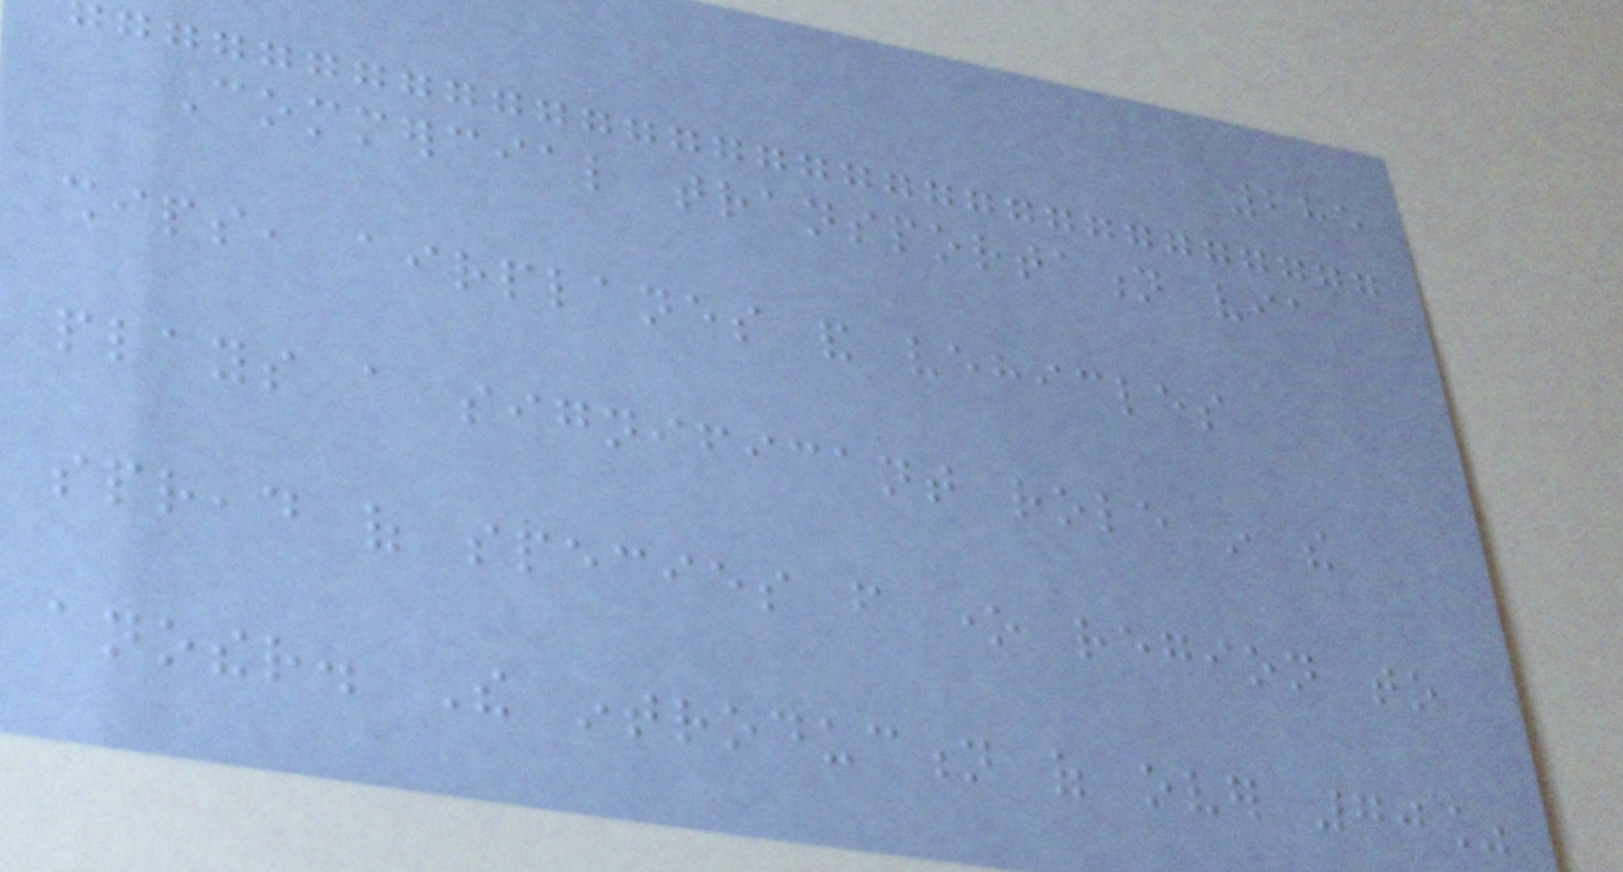285
Commercial transportation via
ships, airplanes and vehicles
plays a significant role in the
spread of species from one region to
another. The introduction of over 70%
